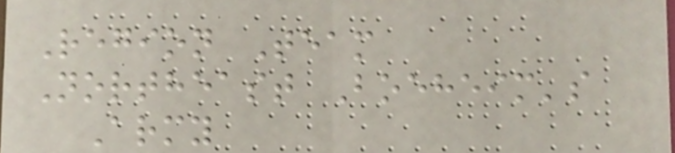Region Team
Northeast Boeheim's
Army
